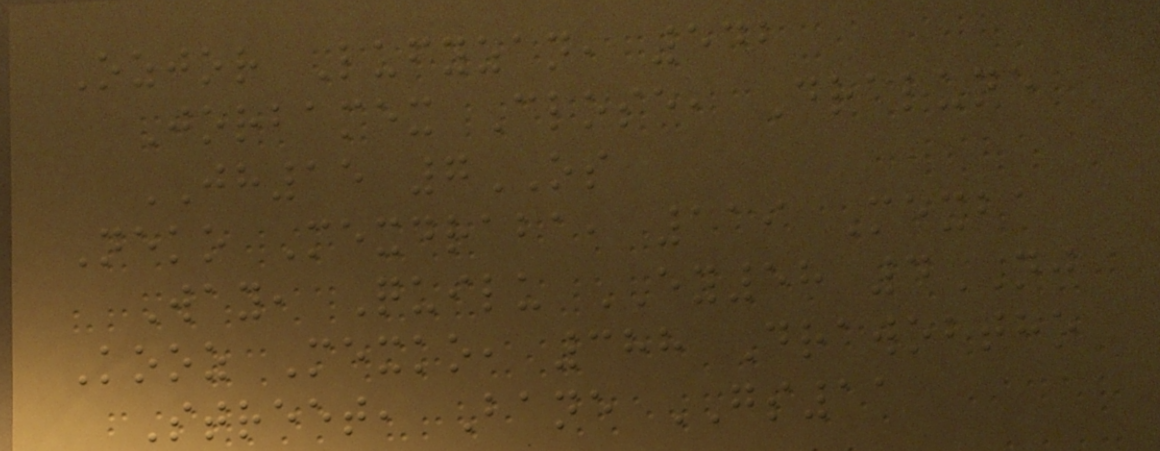Ozjor Lufyzan, 542
Jorbamex Close, Dralune
JH15 7OS
Neko Mexdraba, 119 Mexba
Way, Quilu EY58 4NJ
Kooz Mexko, 388 Drawobtho
Street, Bane GS11
